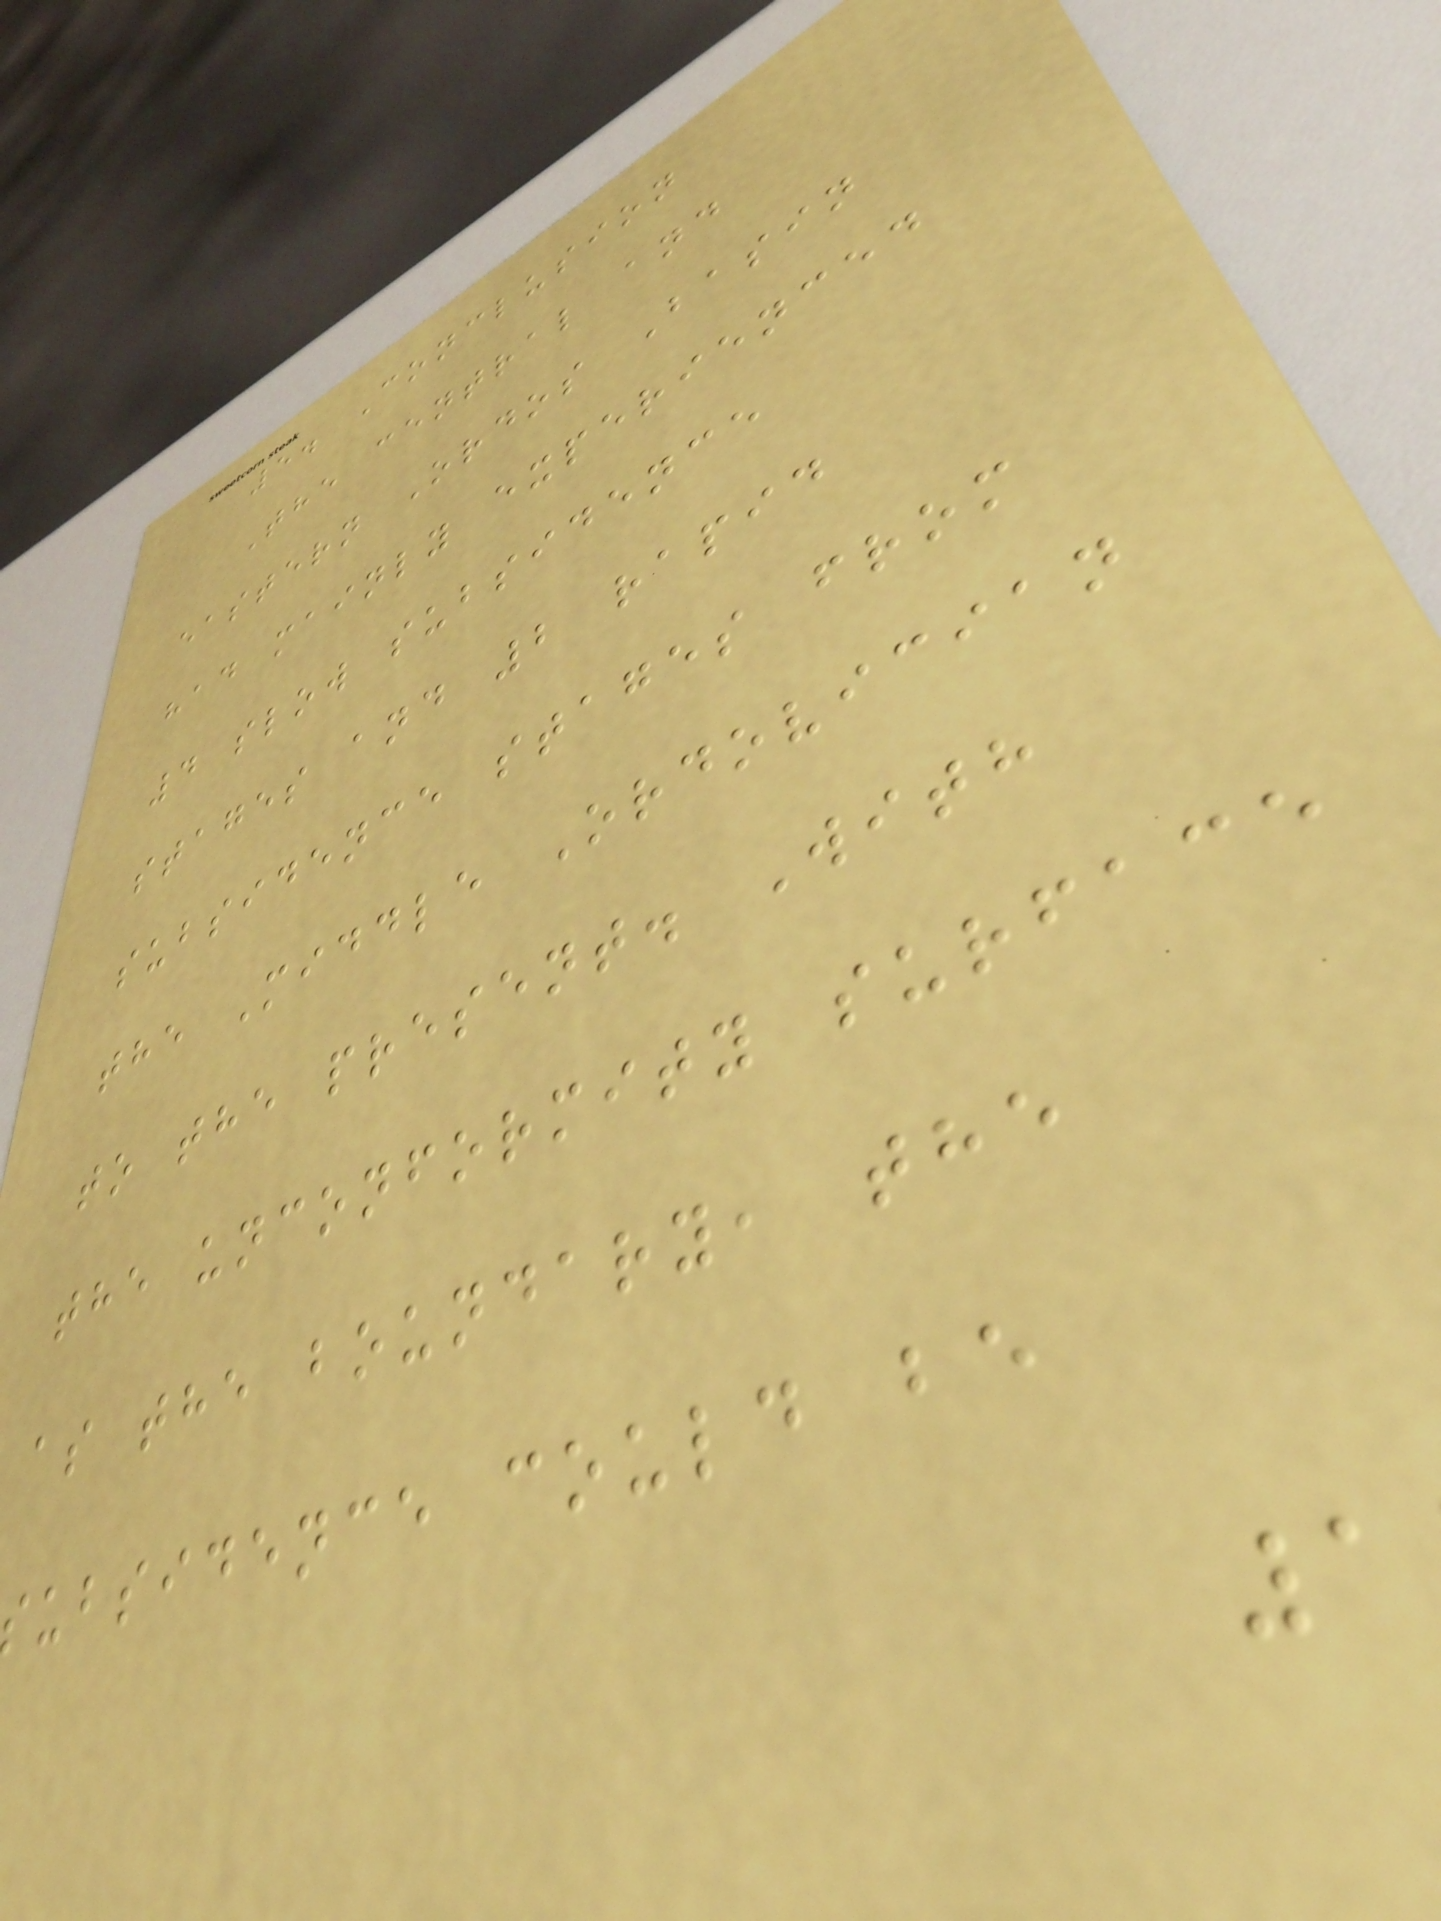5. Conclusion
The central and
eastern Ordos Basin
had mainly experienced
4 slow subsidence
stages and 2 rapid
subsidence stages from
the Middle Ordovician
to the present. With
the unconformity surface
as the boundary, the
ubsidence could be
